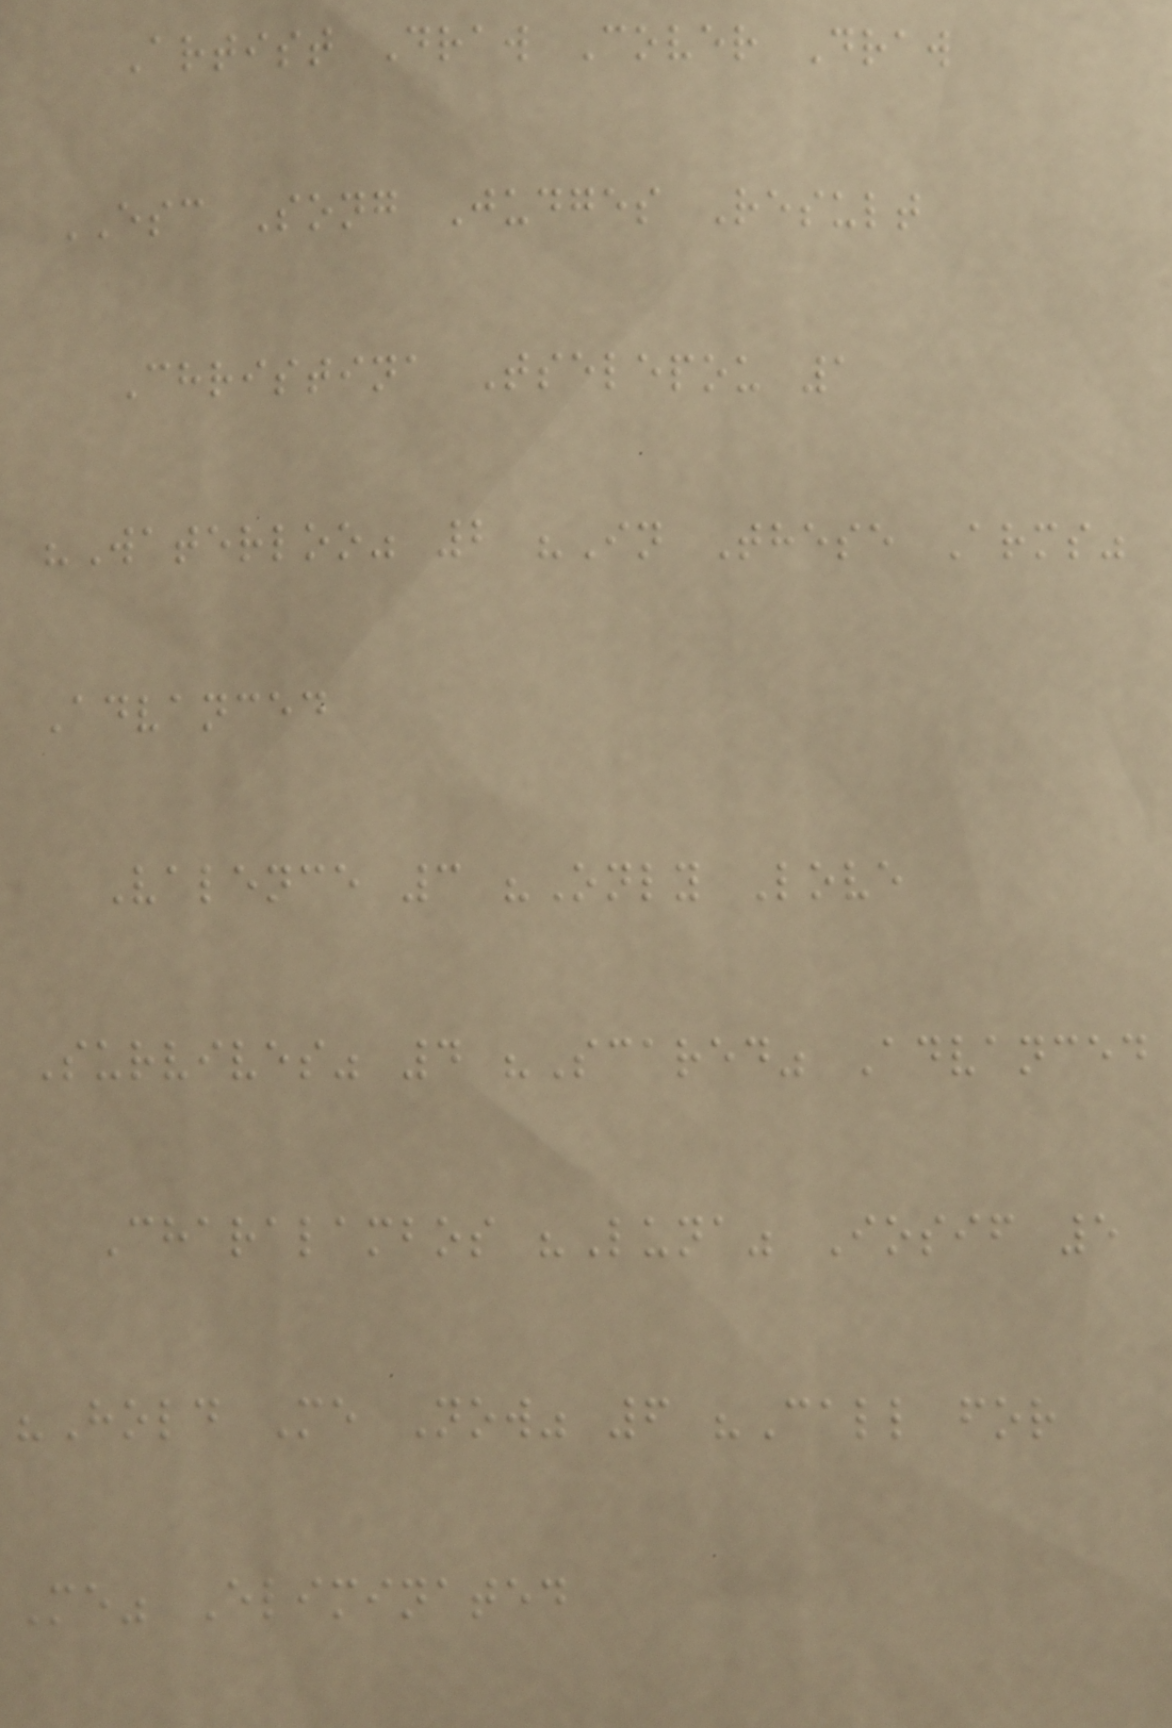Artist Draw Cover Draw
ESC Song Judges Result
Christina Tselepou 1
"Waterloo" 2 "In These Arms"
Advanced
Valence 3 "Only Love
Survives" 4 "Scared" Advanced
Charalambos "Luna" Iosif 5
"Hold Me Now" 6 "Call for
Me" Eliminated
